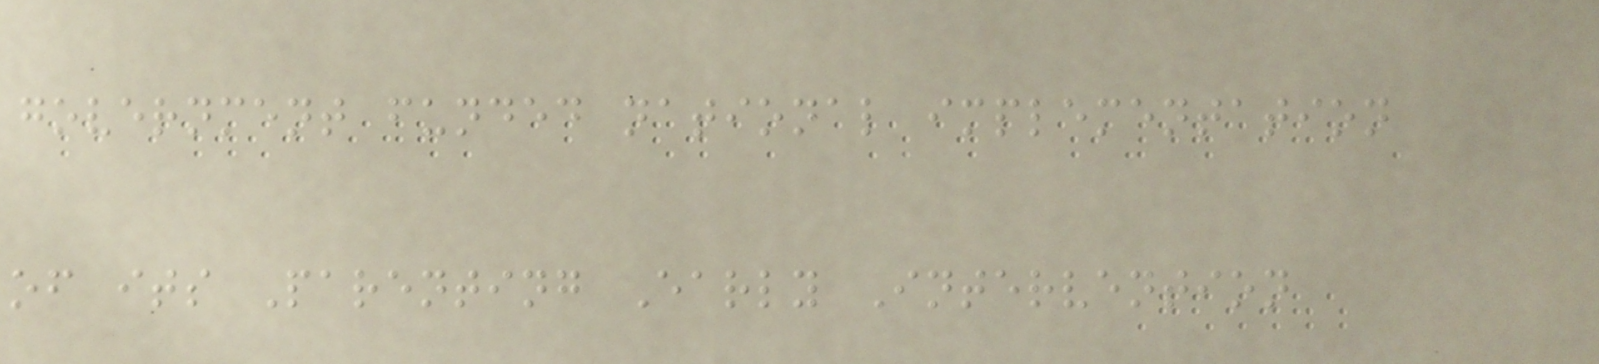government funded national implementation
of its Parenting Early Intervention
